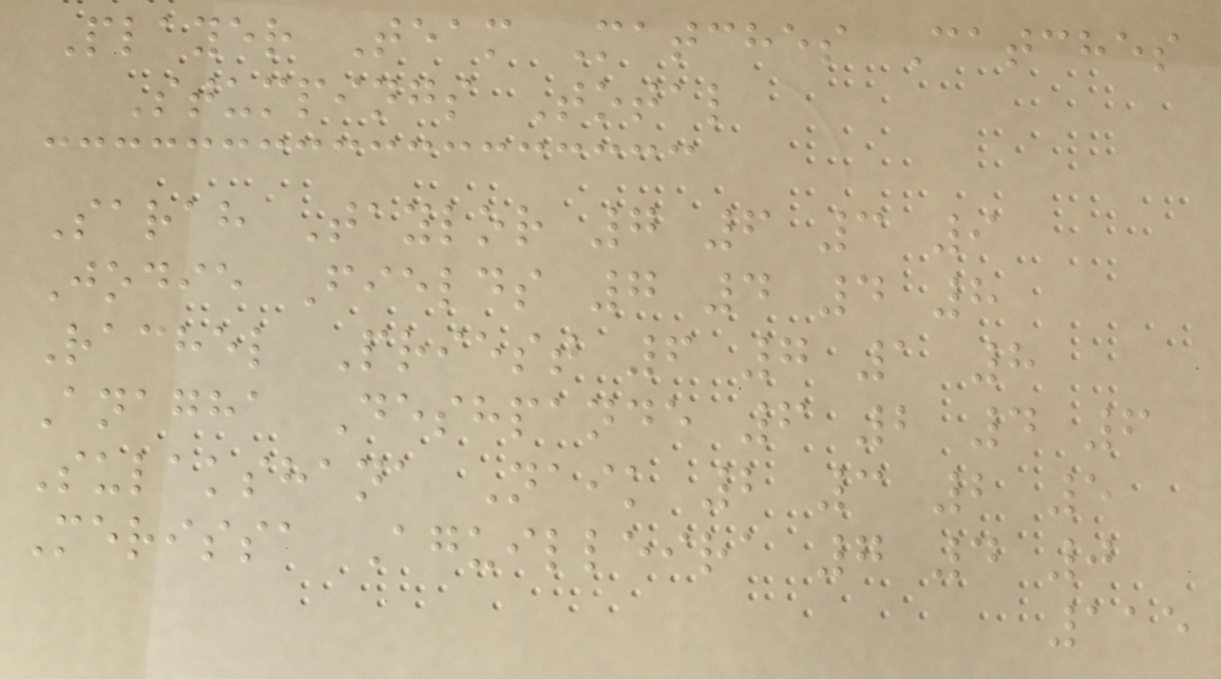Player Team Matches Catches
Stumpings Total
Sarah Taylor 7 6 3 9
Jodie Fields 7 4 4 8
Rachel Priest 6 7 1 8
Anagha Deshpande 6 2 4 6
Sulakshana Naik 2 3 2 5
Merissa Aguilleira 7 4 0
115
